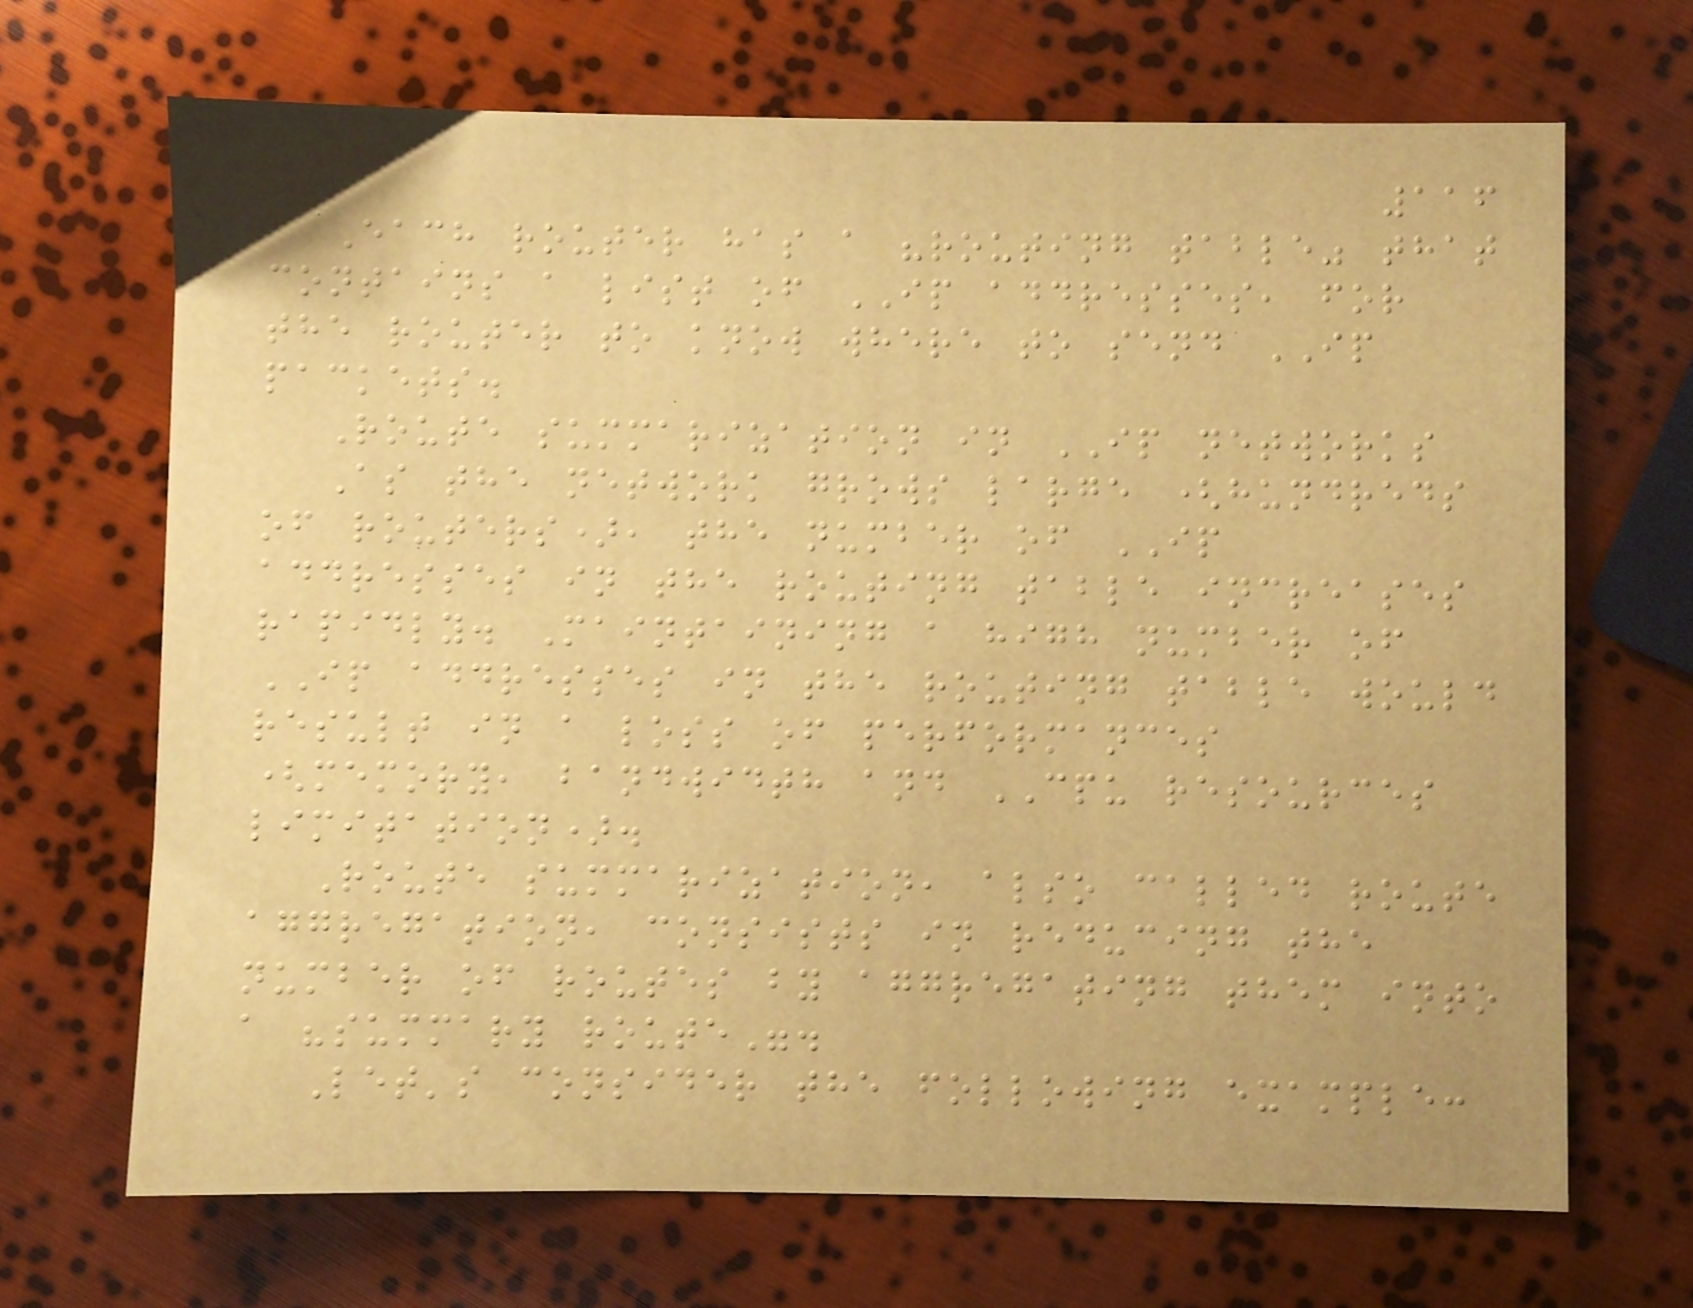116
Each router has a "routing table" that
contains a list of IP addresses, for
the router to know where to send IP
packets.
Route summarization in IP networks
As the network grows large (hundreds
of routers), the number of IP
addresses in the routing table increases
rapidly. Maintaining a high number of
IP addresses in the routing table would
result in a loss of performances
(memory, bandwidth and CPU resources
limitation).
Route summarization, also called route
aggregation, consists in reducing the
number of routes by aggregating them into
a "summary route".
Let's consider the following example:
